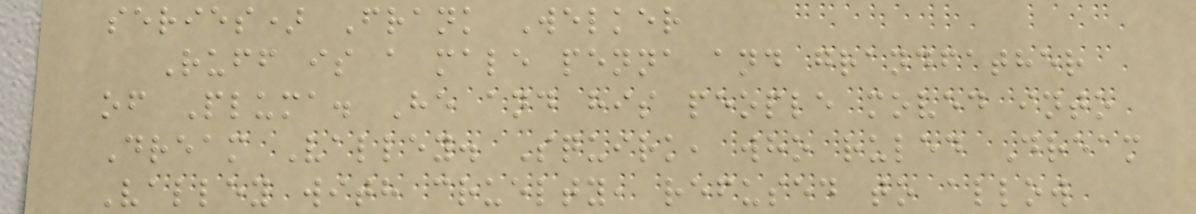series) Frank Welker
Ruff is a male penna and grandfather
of Pluma. He and his people moved into
Dream Valley. Squirk, who ruled Dream
Valley with cruelty, refused to allow
